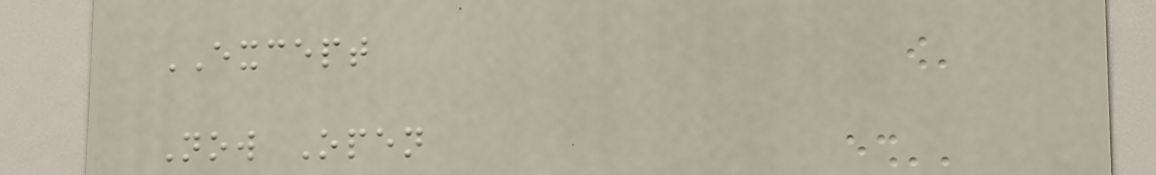EXCEPT
Now Open
